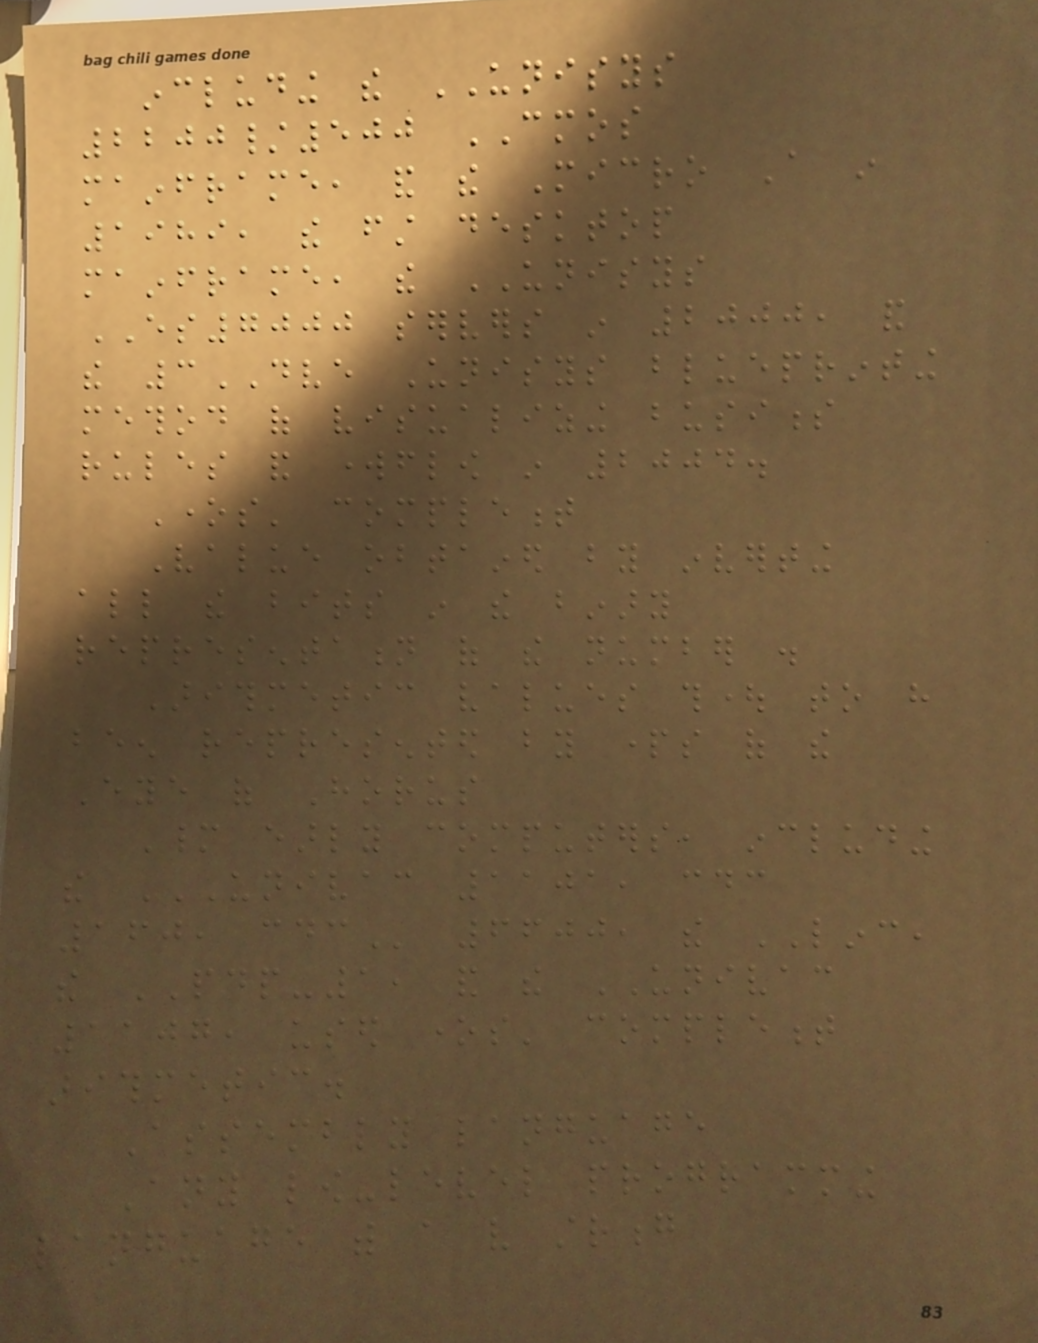including the UNISYS
2200/500 CMOS
mainframe, and the Micro A in
1989, the first desktop
mainframe, the UNISYS
ES7000 servers in 2000, and
the 3DVE Unisys blueprinting
method of visualizing business
rules and workflow in 2004.
Ones' complement
Value obtained by inverting
all the bits in the binary
representation of the number .
Arithmetic values thought to have
been represented by parts of the
Eye of Horus
Many early computers, including
the UNIVAC 1101, CDC
160, CDC 6600, the LINC,
the PDP-1, and the UNIVAC
1107, used ones' complement
arithmetic.
Assembly language
Any low-level programming
language with a very strong
